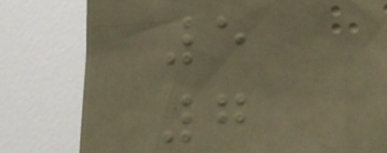5
7
